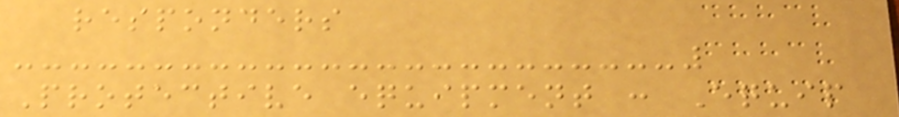responders
Protective equipment : Equip
